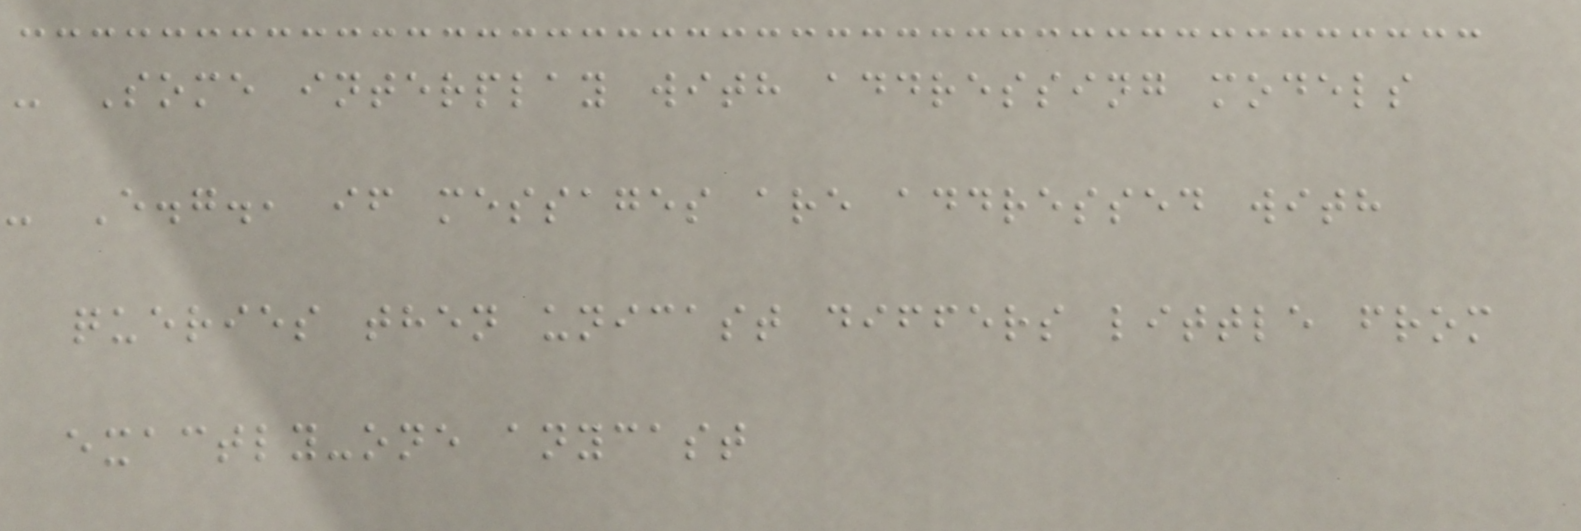- Some interplay with addressing models
- E.g., if messages are addressed with
queries then unicast differs little from
exactly-one anycast
